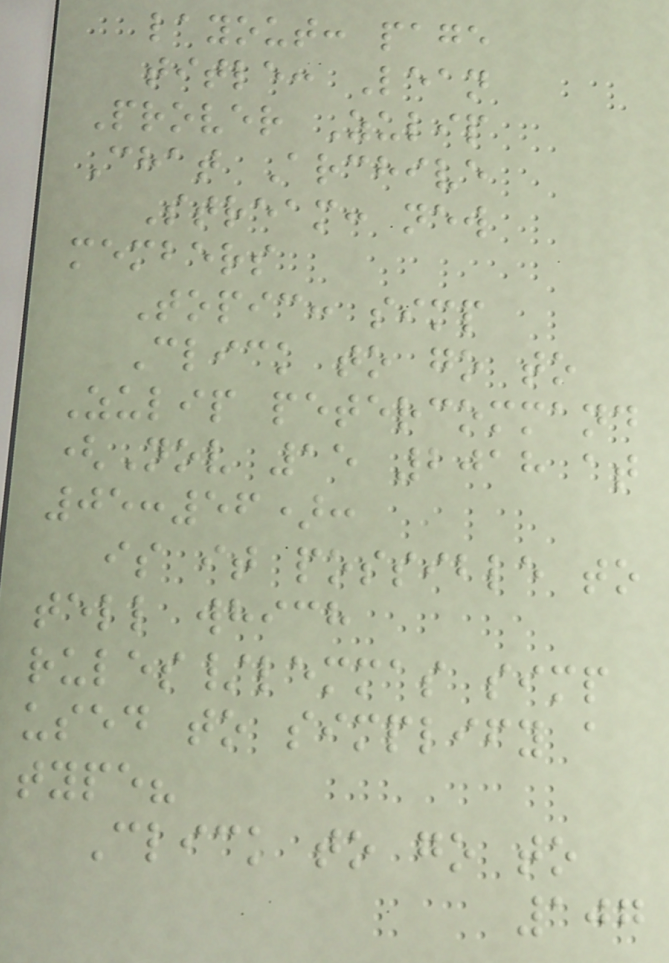layout: page
title: Lean
Prover Zulip
Chat Archive
Stream: new
members
Topic: simp
Click to go to
Zulip petercommand
(Nov 15 2018 at
05:56):
is it possible to
tell which
rules/lemmas simp
used to simplify a
type?
Click to go to
107
